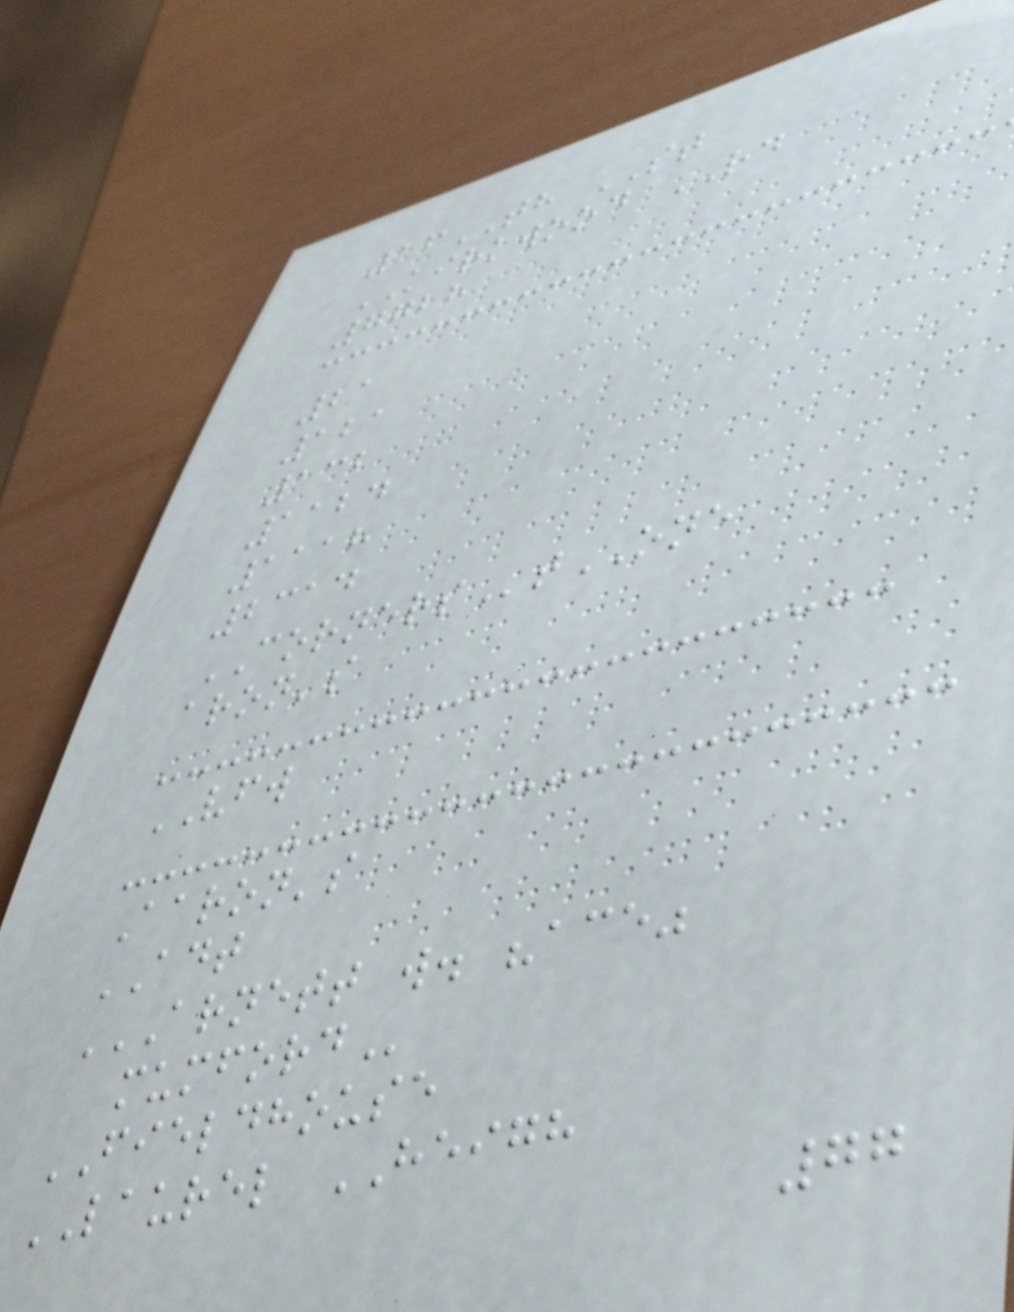16TH ST
KIRKWOOD RD
7728
21
121
132
1124
1118
2314
CORNERStONE
aron's
VFW
Aaron's
ADT
ARNETT W. "ACE"
MUMFORD
FIELDHOUSE
LAUREL HEIGH
77
